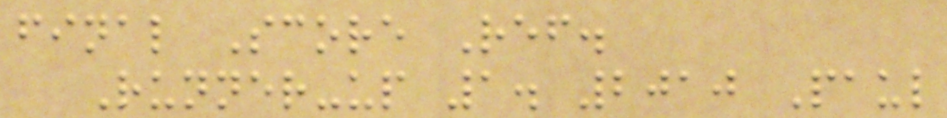final Score Ref.
Runner-up 1. 2010 Paul
